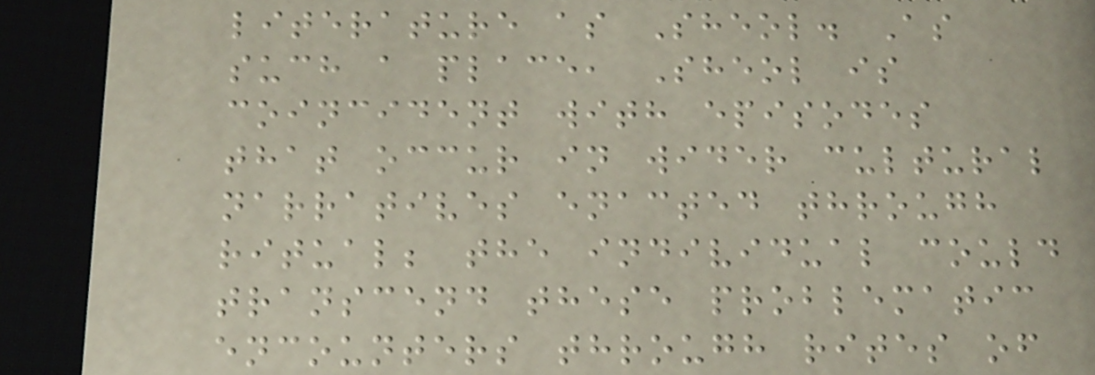literature as Sheol. As
such a place, Sheol is
coincident with episodes
that occur in wider cultural
narratives enacted through
ritual; the individual could
transcend these problematic
encounters through rites of
